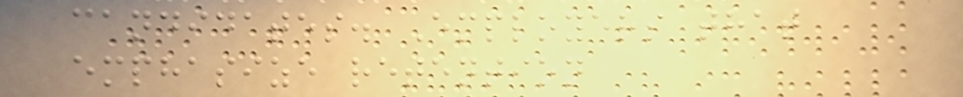candidates. Employers that
emphasize retention
